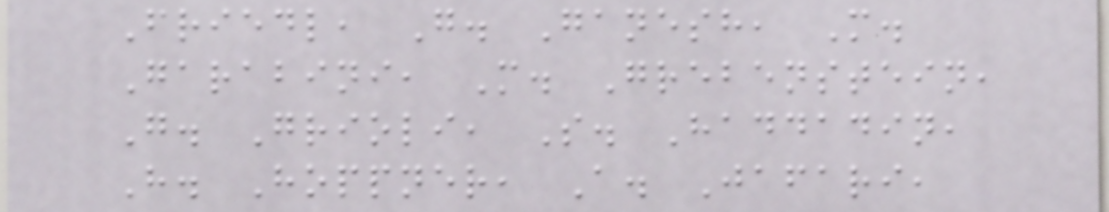Friedl, G. Ganesh, M.
Garabini, M. Grebenstein,
G. Grioli, S. Haddadin,
H. Hoppner, A. Jafari,
